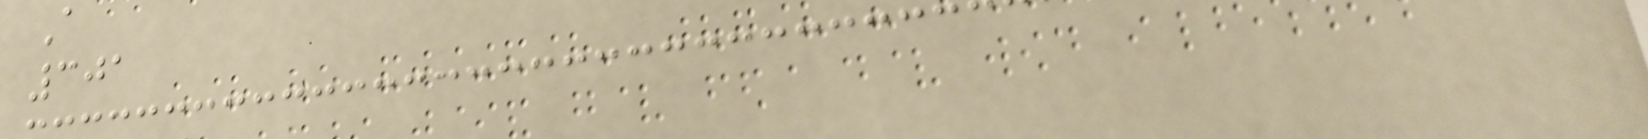A
301
